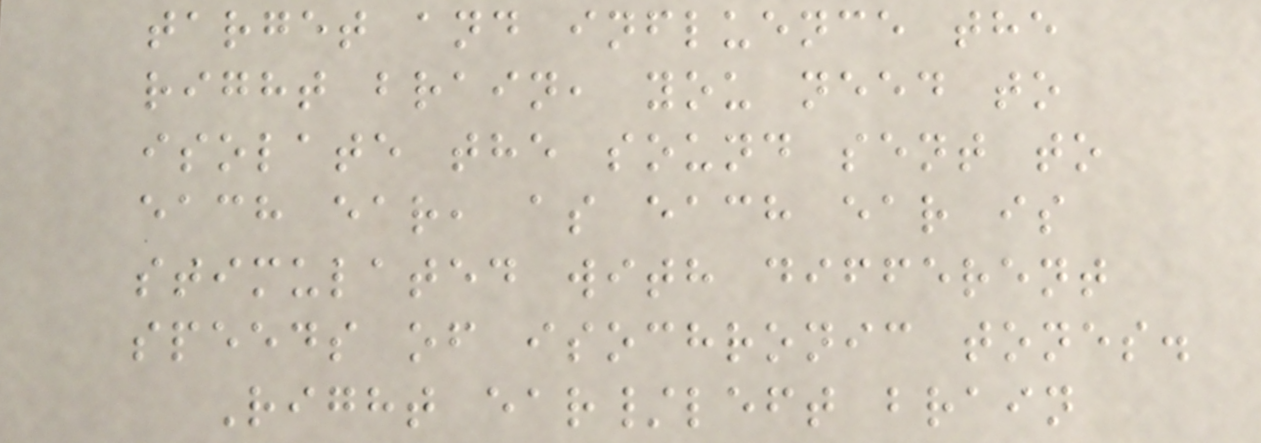target and influence the
right brain, you need to
isolate the sound sent to
each ear, as each ear is
stimulated with different
speeds of isochronic tones.
Right ear/left brain
